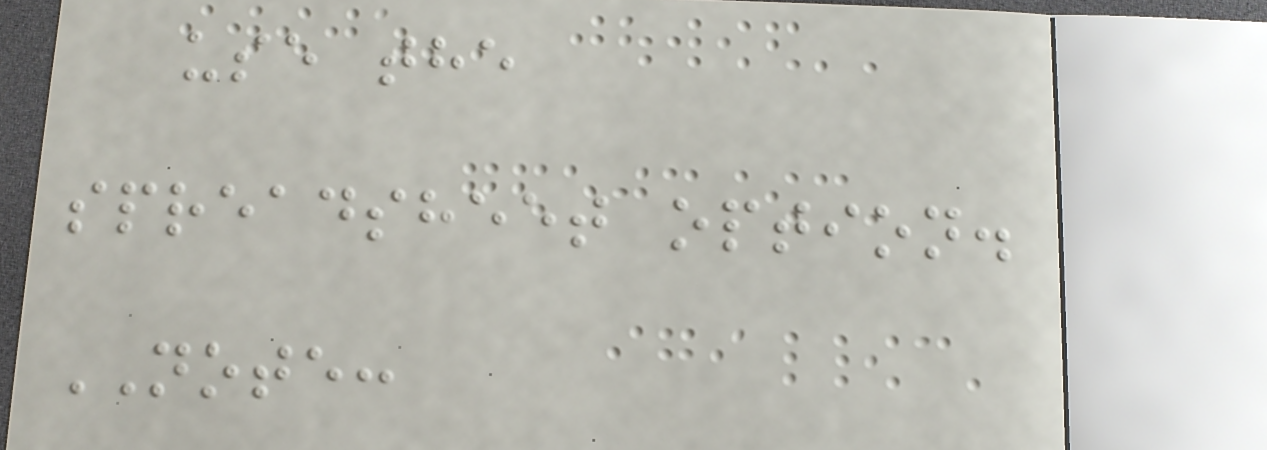use the
spreadsheet option.
NOTE:
